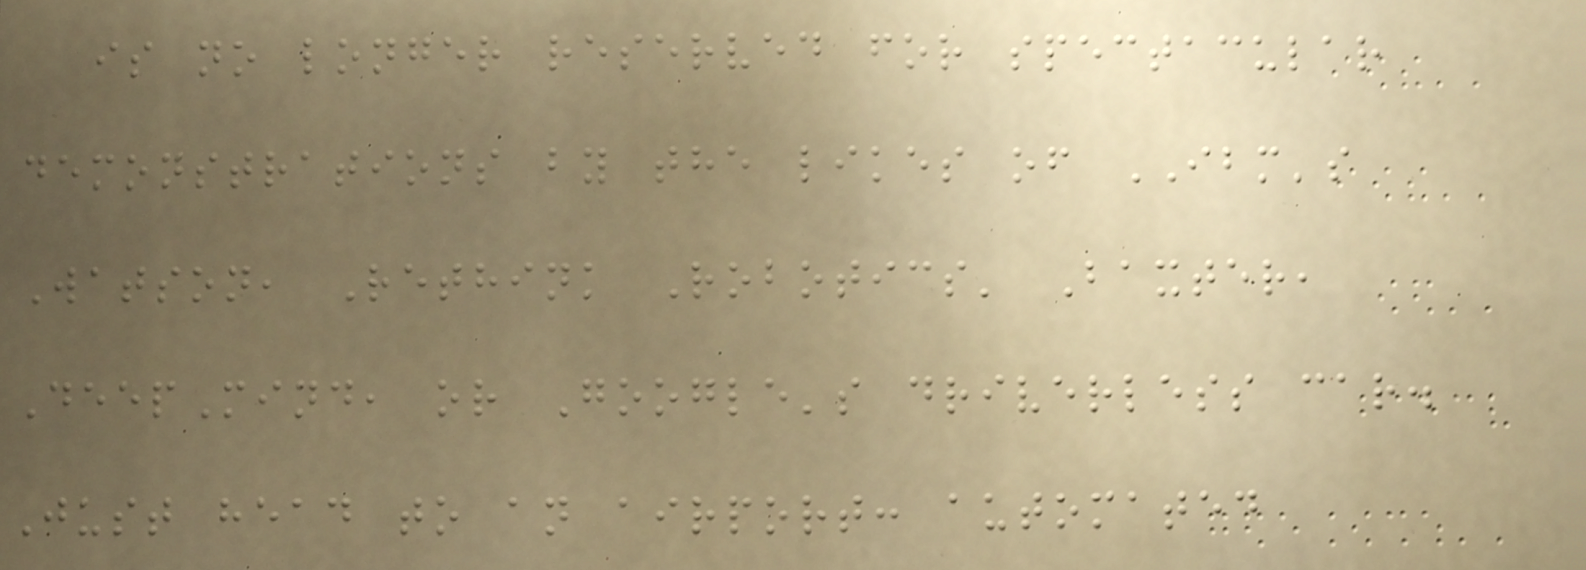is no longer reserved for spectacular
demonstrations by the likes of IBM's
Watson, Rethink Robotics' Baxter,
DeepMind, or Google's driverless car.
Just head to an airport: automated
